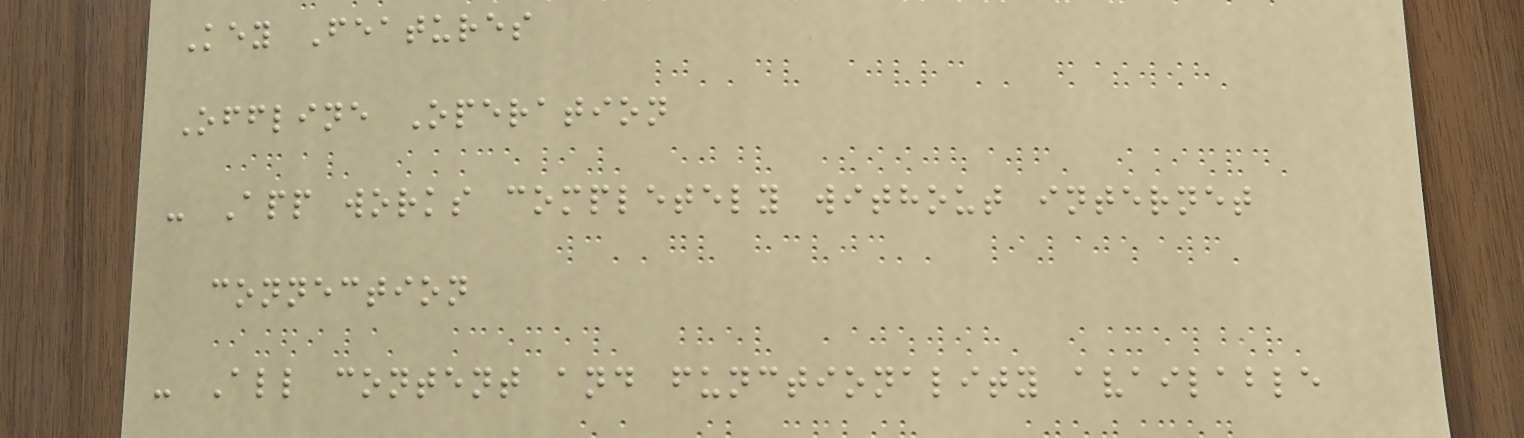Key Features
Offline Operation
- App works completely without internet
connection
- All content and functionality available
